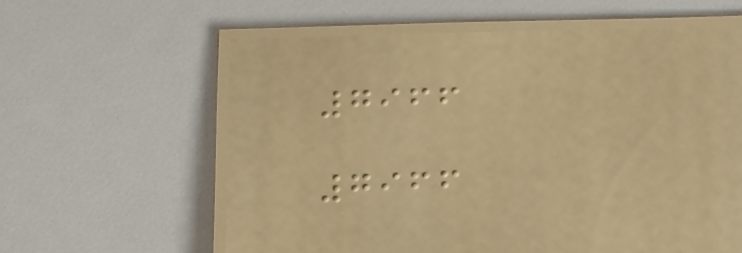7966
7966
